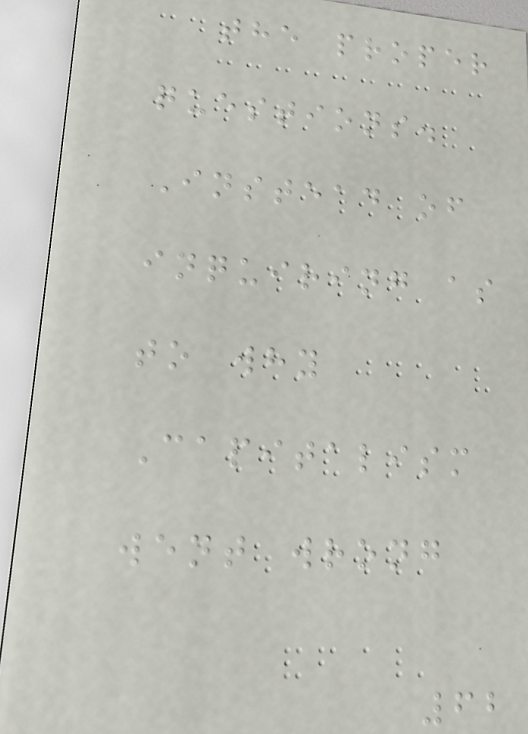the proper
questions.
Instead of
inquiring as
to why
Capitalism
went wrong
62
